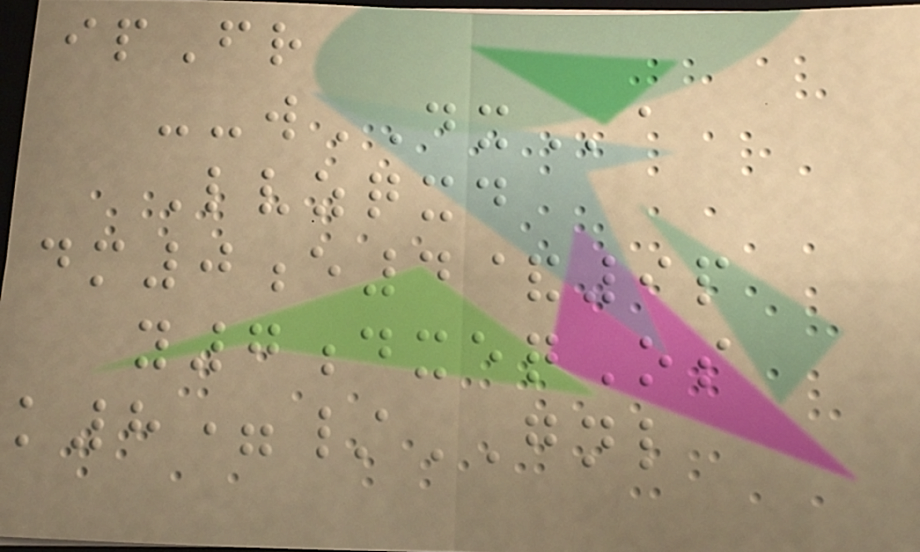ipFr
--wDXa
Lvzqxd
dm0e4&9p
y7dxeqOs
k8=/GNL
